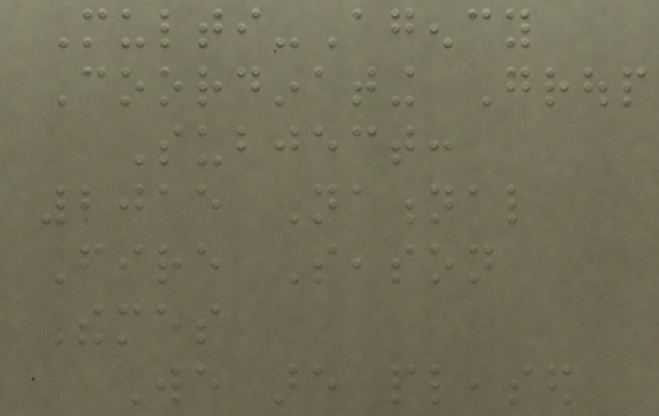Multi-Agency
Coordinating Group
Subject:
2015 National
Fire Season
Themes
We are pleased
